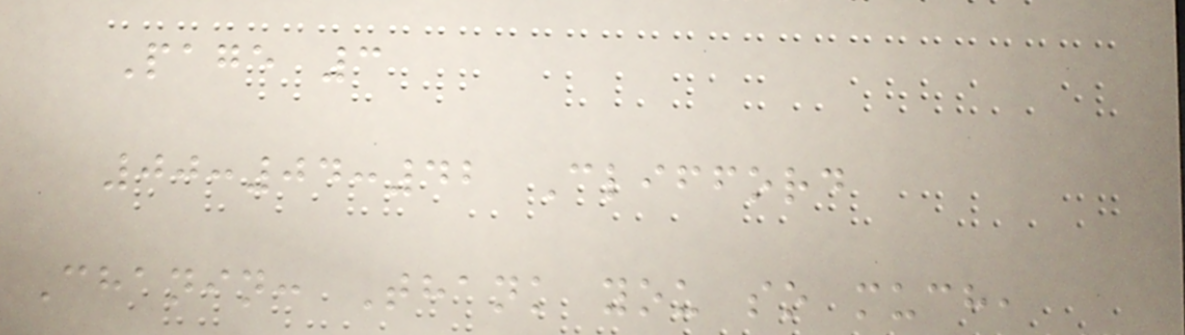Page 3
00:04:42 Clifford
Chanin: Thank you so much,
